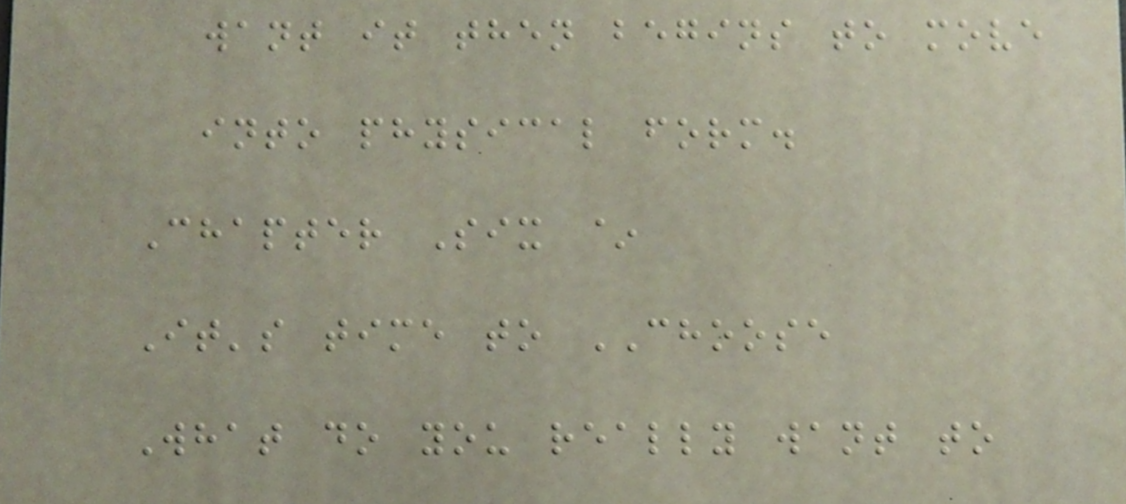want it then begins to move
into physical form.
Chapter Six ~
It's time to CHOOSE
What do you really want to
